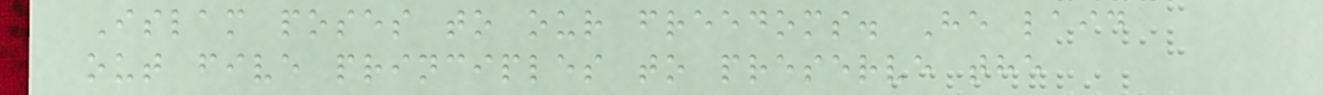Islam poses to our freedoms. He laid
out five principles to preserve the
